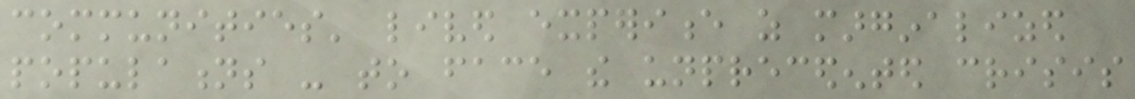communities' lived experience as marginalized
populations - to face the unprecedented crisis
